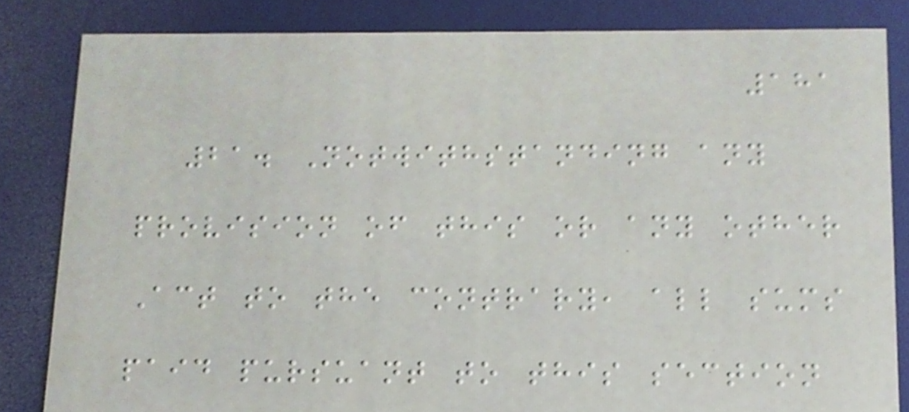181
21. Notwithstanding any
provision of this or any other
Act to the contrary, all sums
paid pursuant to this section
